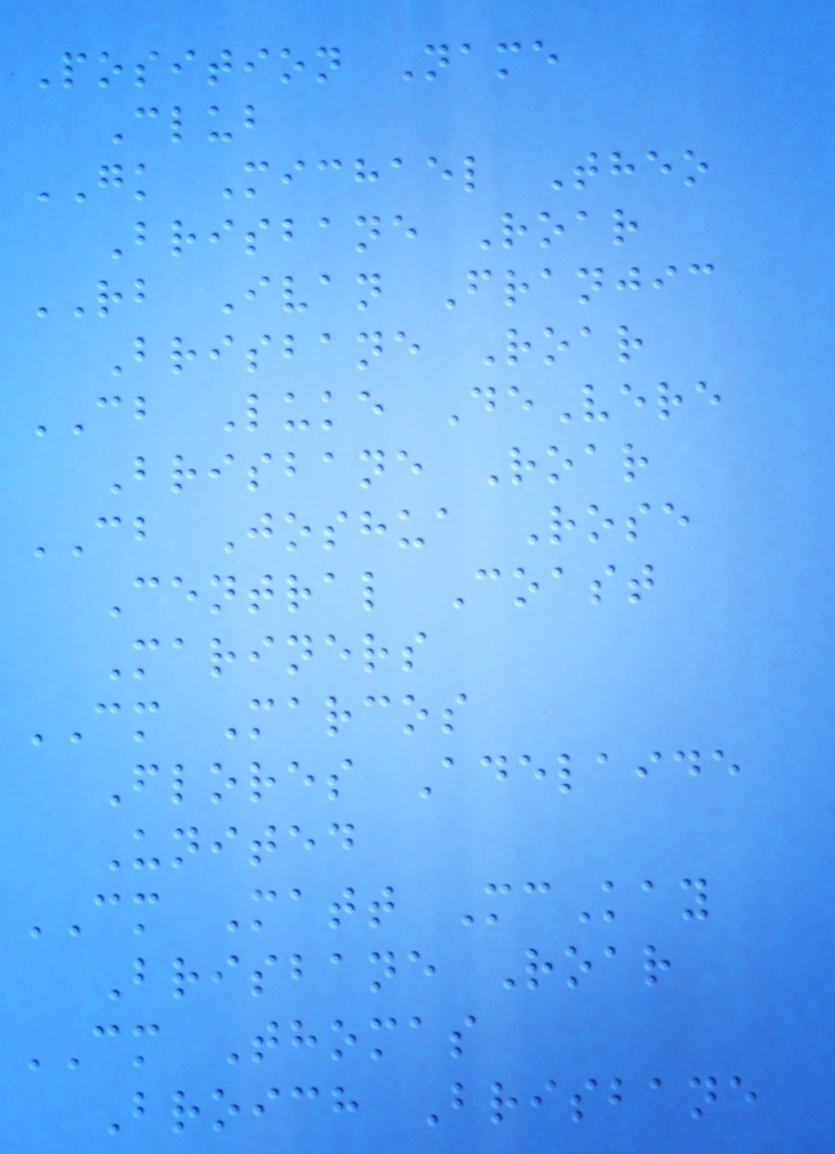Position Name
Club
GK Michael Theo
Brisbane Roar
RB Ivan Franjic
Brisbane Roar
CB Luke DeVere
Brisbane Roar
CB Joshua Rose
Central Coast
Mariners
CM Marcos
Flores Adelaide
United
CM Matt McKay
Brisbane Roar
CM Thomas
Broich Brisbane
